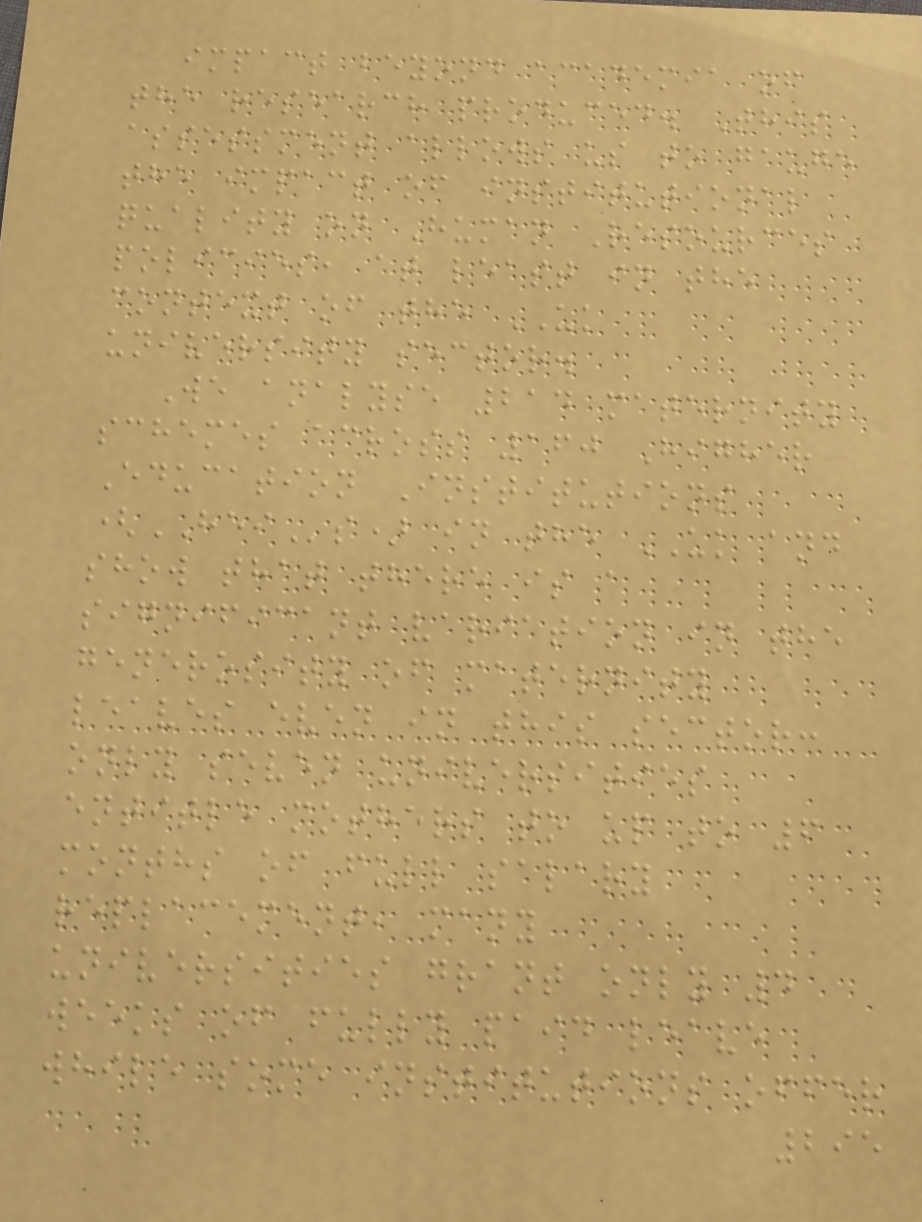impact beyond academia of
the research produced. This
assessment allows us to gauge
the impact of institutional
quality on Human Resources
policies, at least in the
context of the UK
university sector.
We analyse 214 maternity
schemes across 160 Higher
Education Institutions
(HEIs) in the UK and
show that there is a
significant variation in the
generosity of maternity
leaves even in this sector:
only seven universities
entitle mothers to up to 6
months of full salary
replacement, many
universities grant only 4
weeks of fully paid leave
while some institutions offer
295
